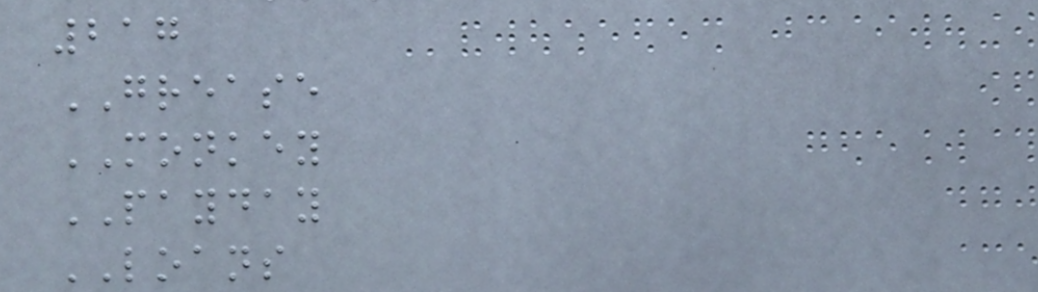217
GREASE
MONKEY
PAYDAY
LOANS
